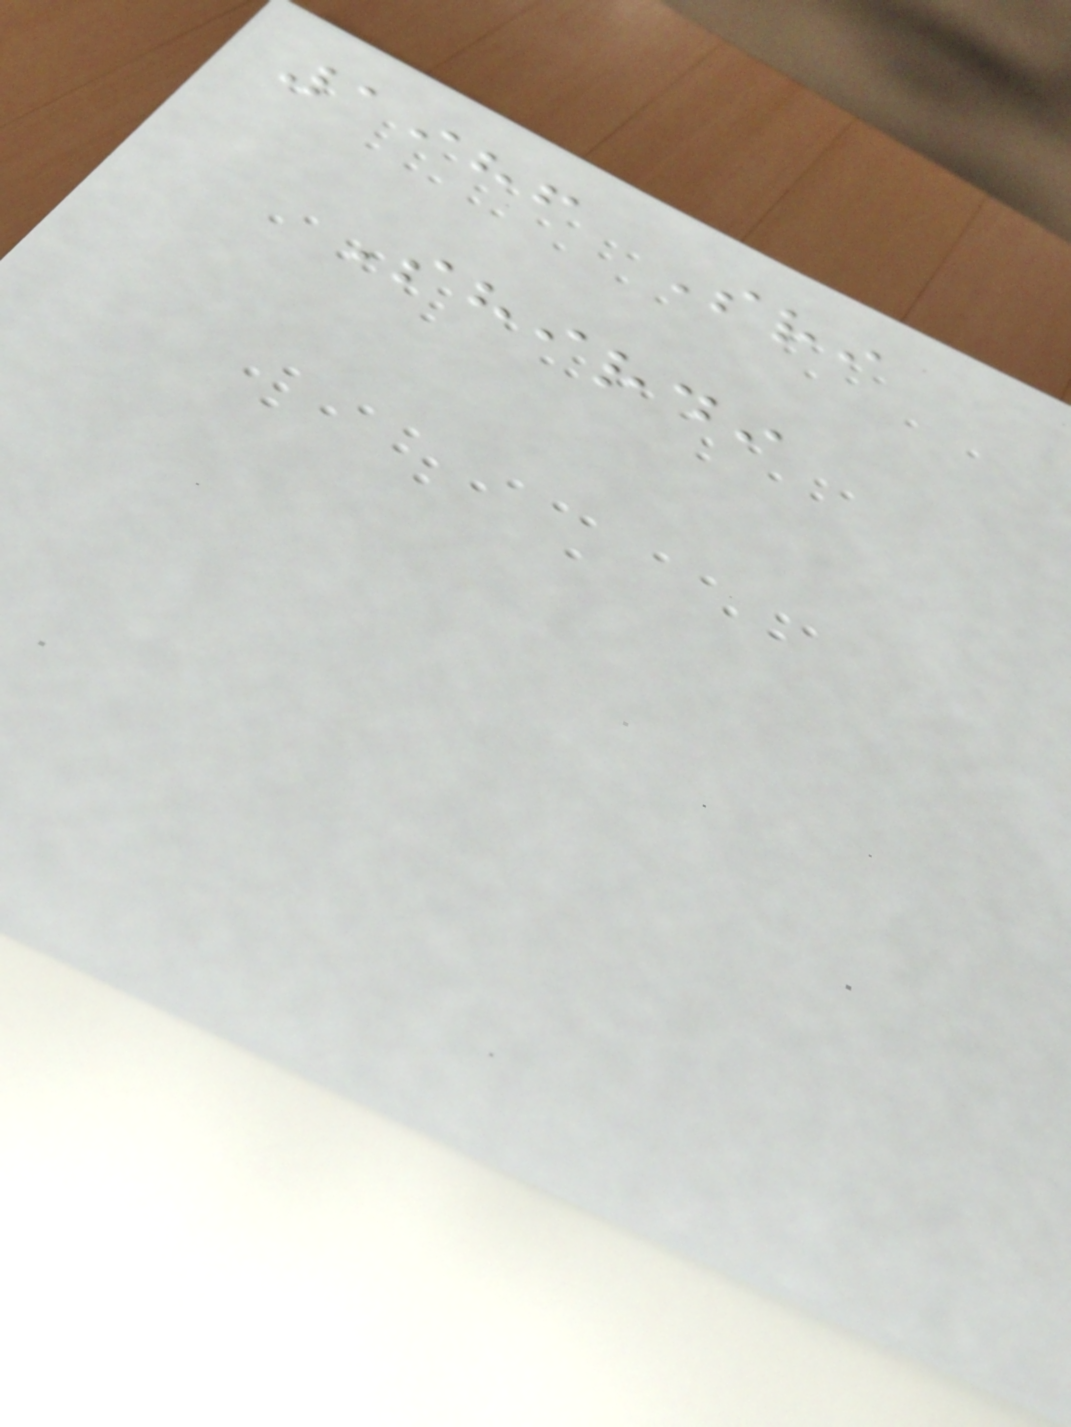1986 Sri
Shirdi
